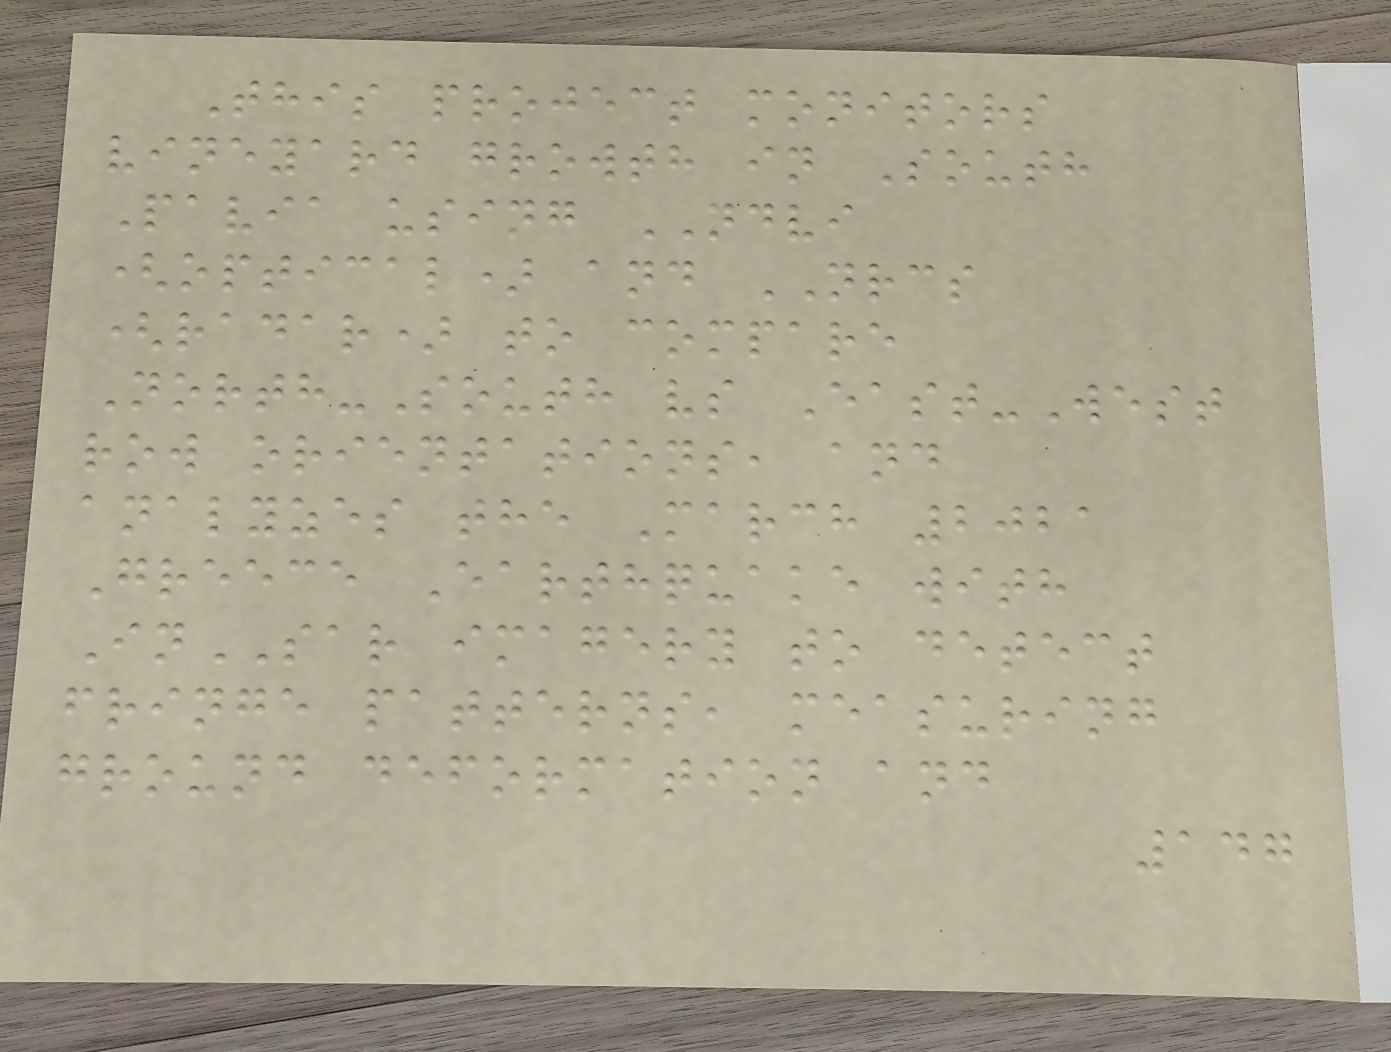This project monitors
vineyard growth in South
Pavia using NDVI
(optical) and NRCS
(radar) to compare
North-South vs East-West
row orientations, and
analyzes the March 2021
Greece Earthquake with
InSAR imagery to detect
fringe patterns, measuring
ground deformation and
147
